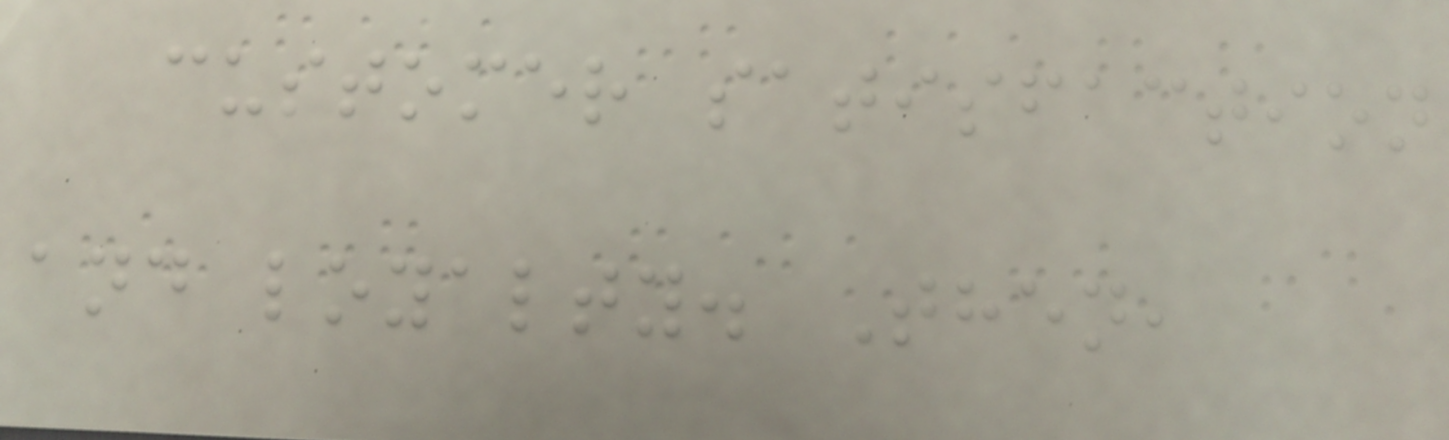customer satisfaction
and loyalty. Then,
